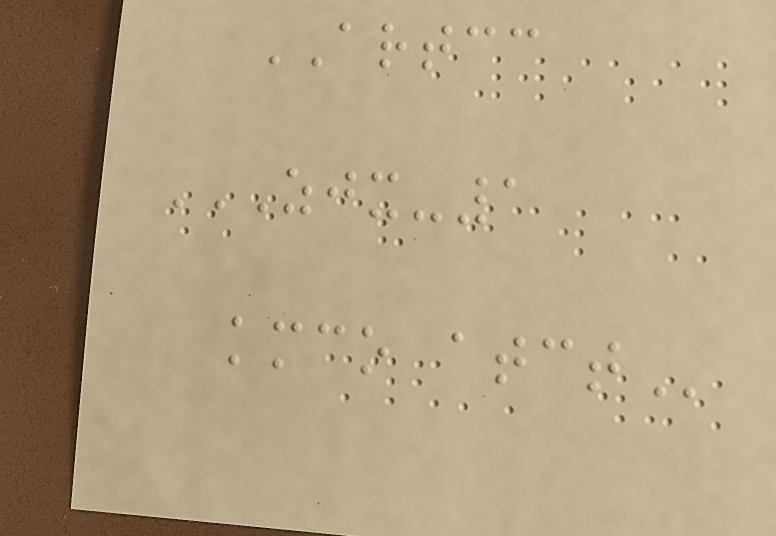ARTCC
ZJX-1
KMCO ATCT
